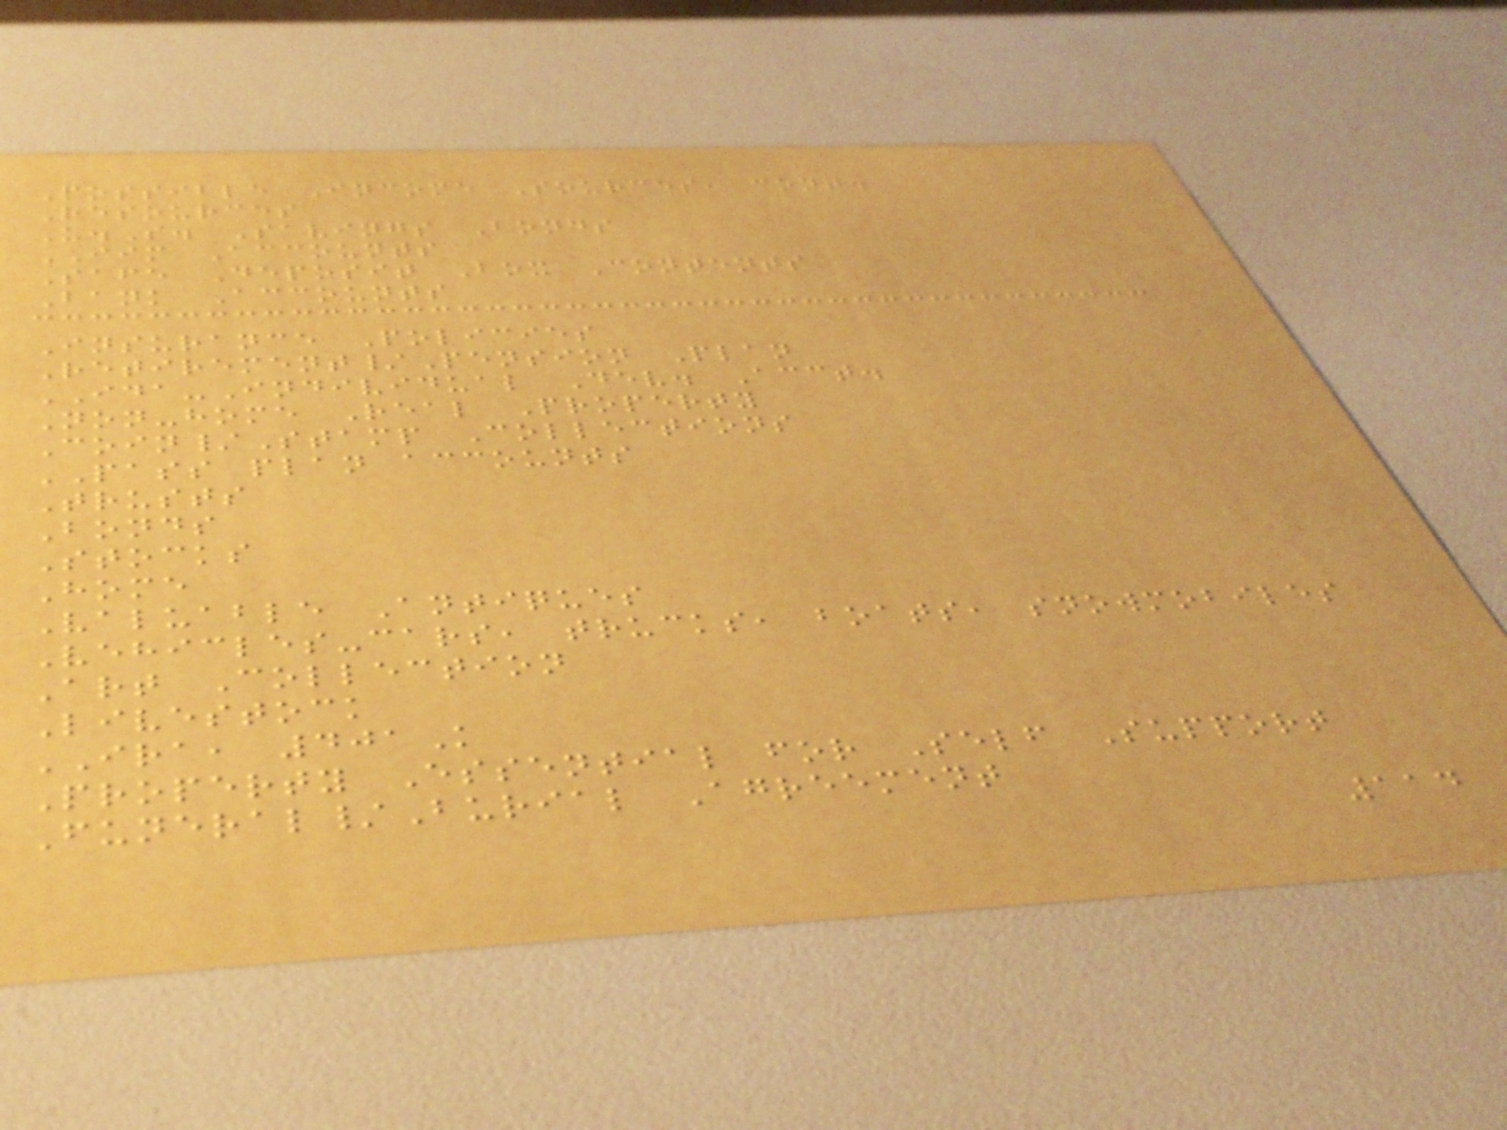Possible Income Sources, cont.
Resources
U.S. Savings Bonds
IIM Accounts
Safe Deposit Box Contents
Bank Accounts
Insurance Policies
Retirement/Pension Plan
IDA-Individual Dev. Acct.
Non-home Real Property
Coin/Stamp Collections
PASS plan accounts
Trusts
Bonds
Stocks
Home
Valuable Antiques
Vehicles-cars, trucks, boats, snowmobiles
Art Collection
Livestock
IRA, 401K
Property Essential for Self Support
Funeral/Burial Agreement
114
